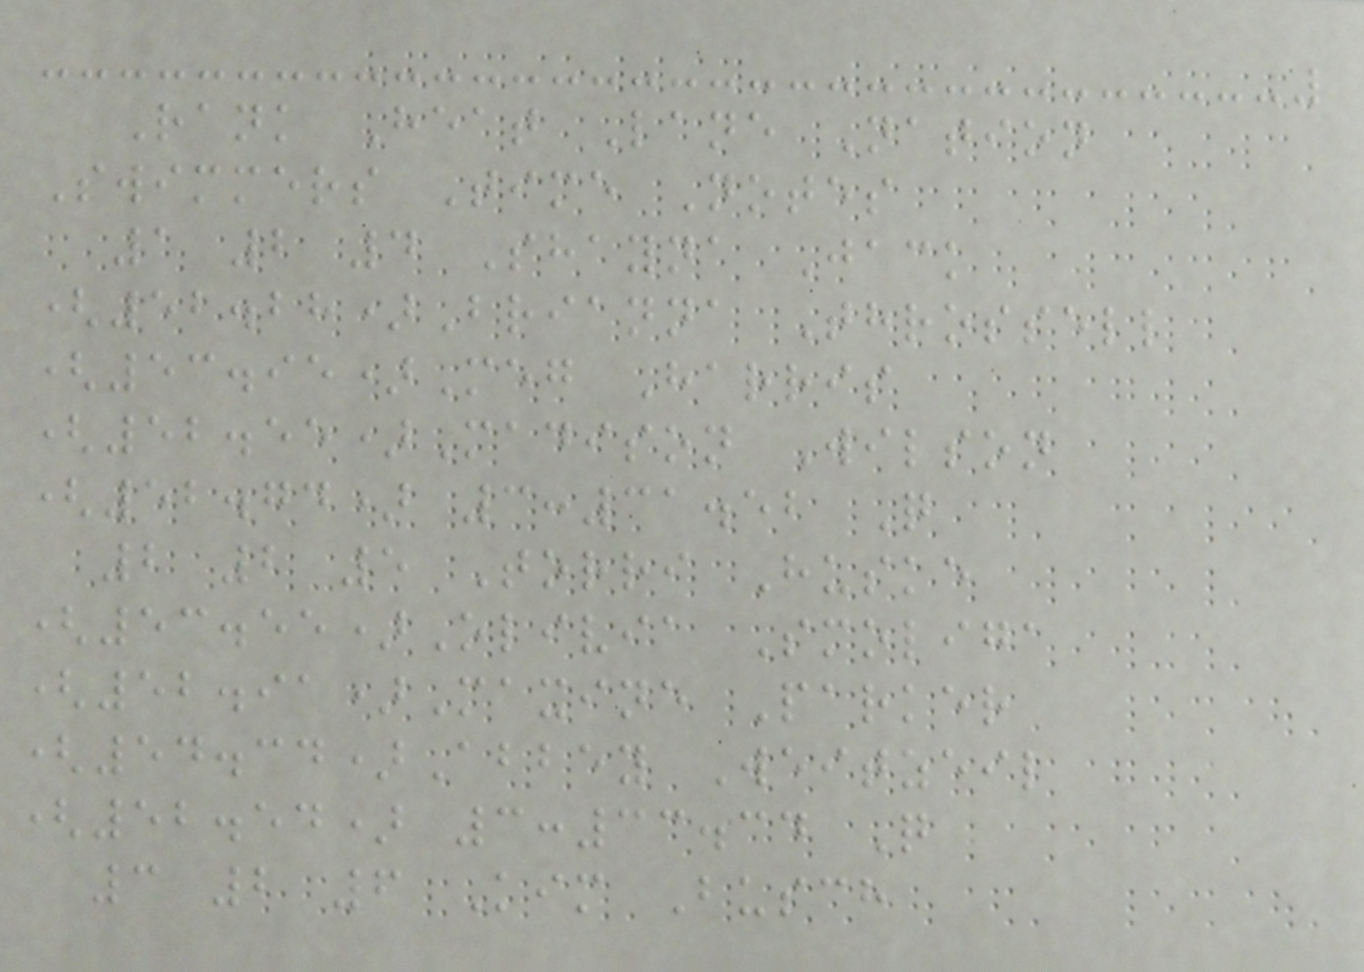Rank Heat Lane Nation
Swimmers Time Notes
1 2 4 Shayna Jack
(52.28)Brianna Throssell
(53.95)Meg Harris
(52.55)Madison Wilson
(52.74) 3:31.52 Q
2 2 5 Torri Huske
(53.55)Olivia Smoliga
(52.91)Maxine Parker
(54.34)Abbey Weitzeil
(52.54) 3:33.34 Q
3 2 6 Kim Busch
